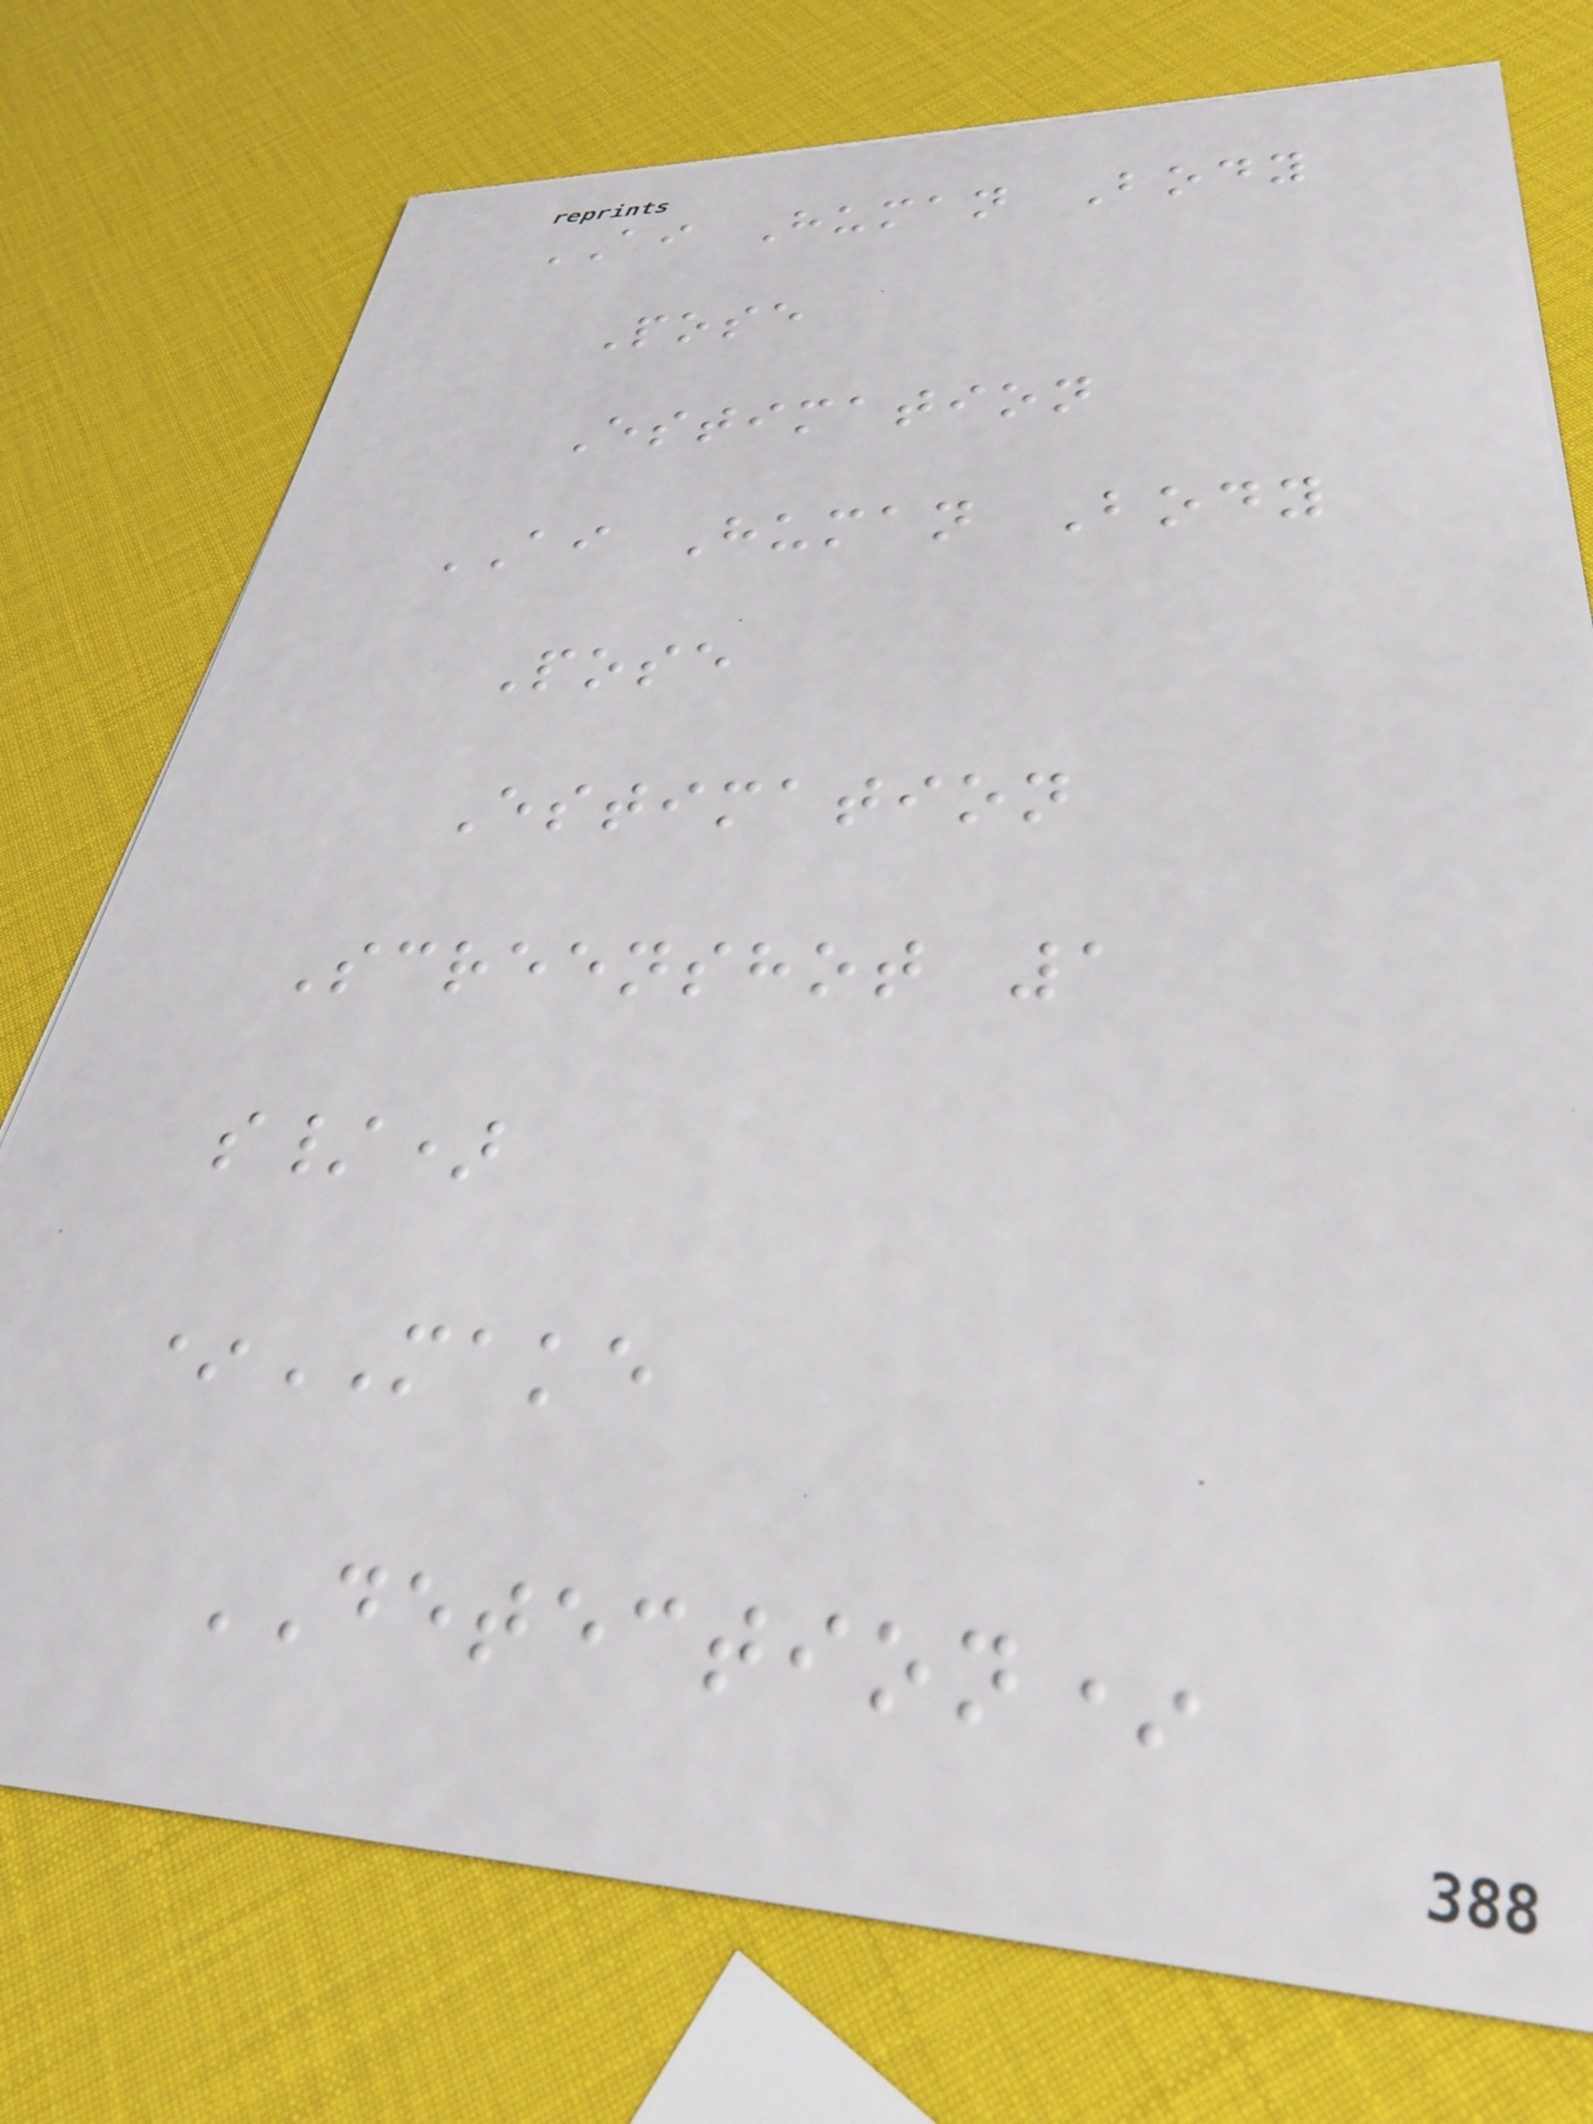AI Human Body
Pose
Estimation
AI Human Body
Pose
Estimation
Screenshot 1
s/)
*MAKE
DETECTION*
